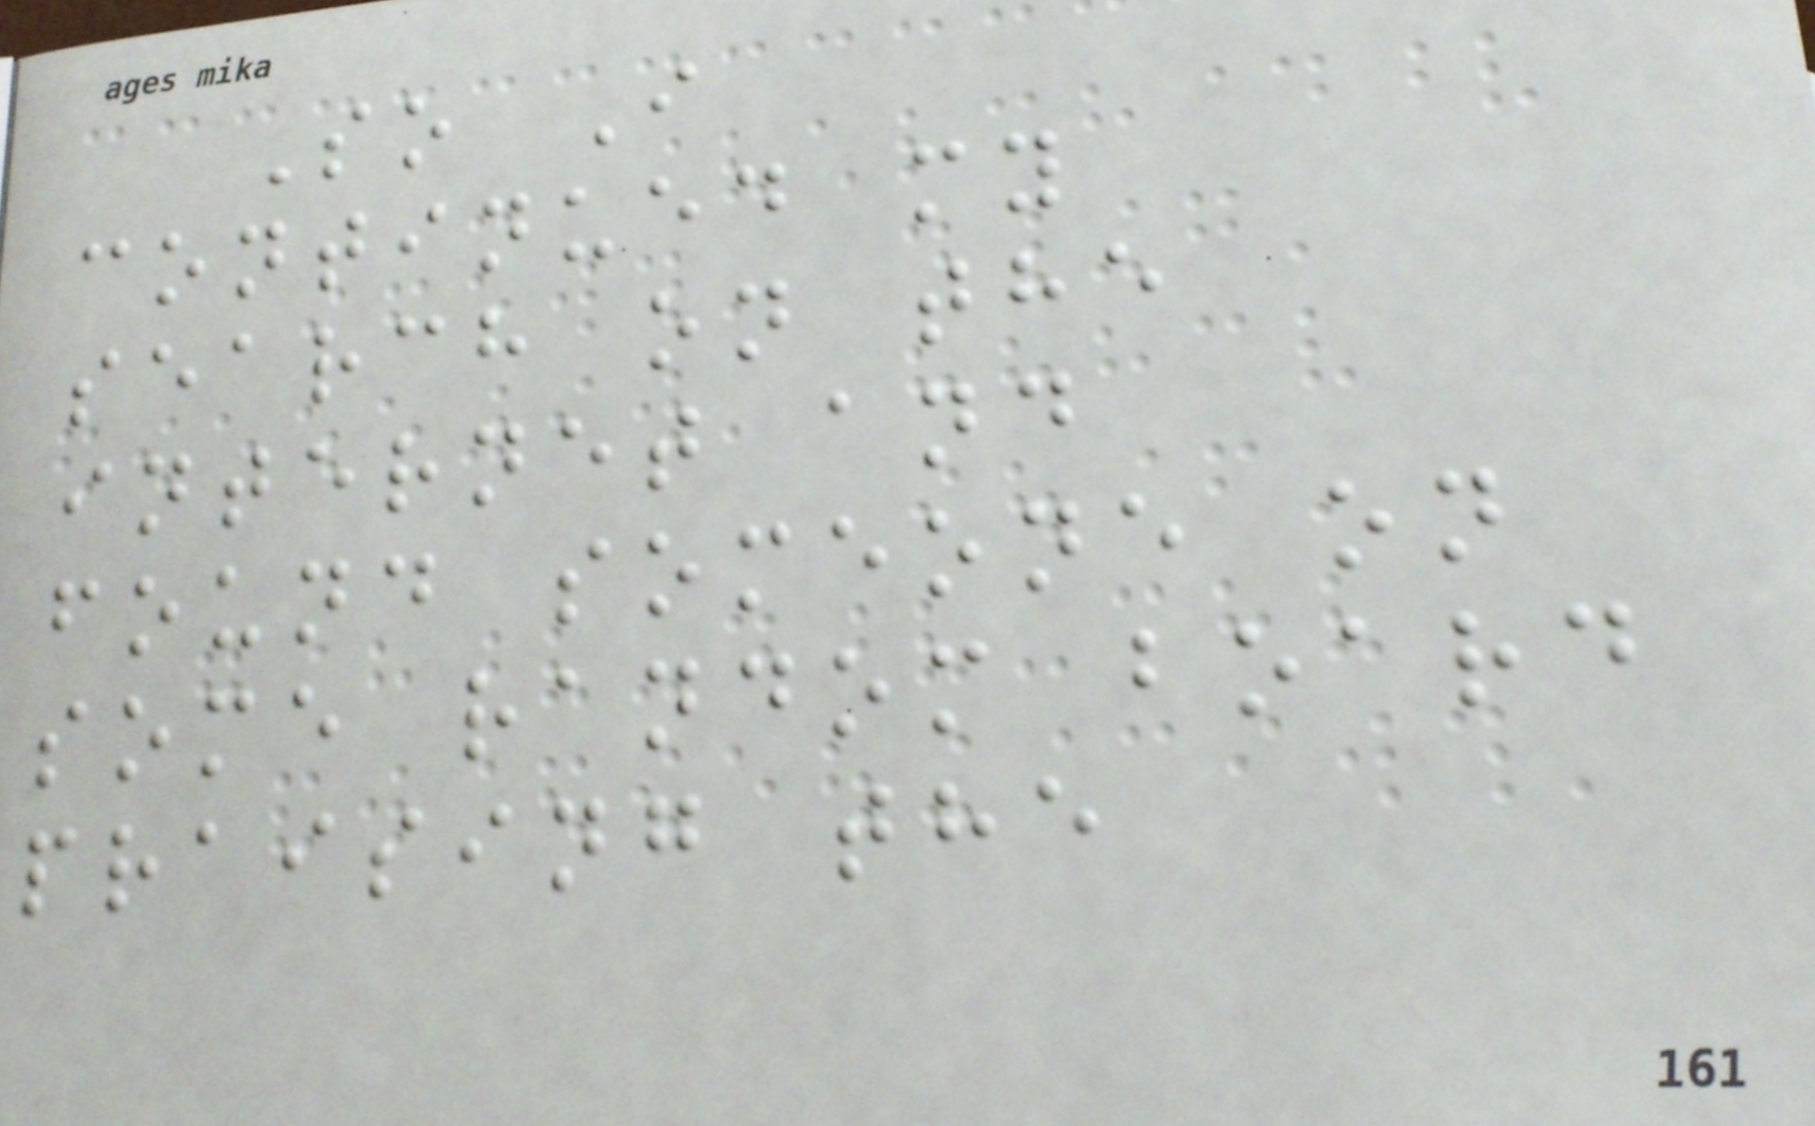So I
continued my
search on the
internet and
found someone on
some random board
praising the
